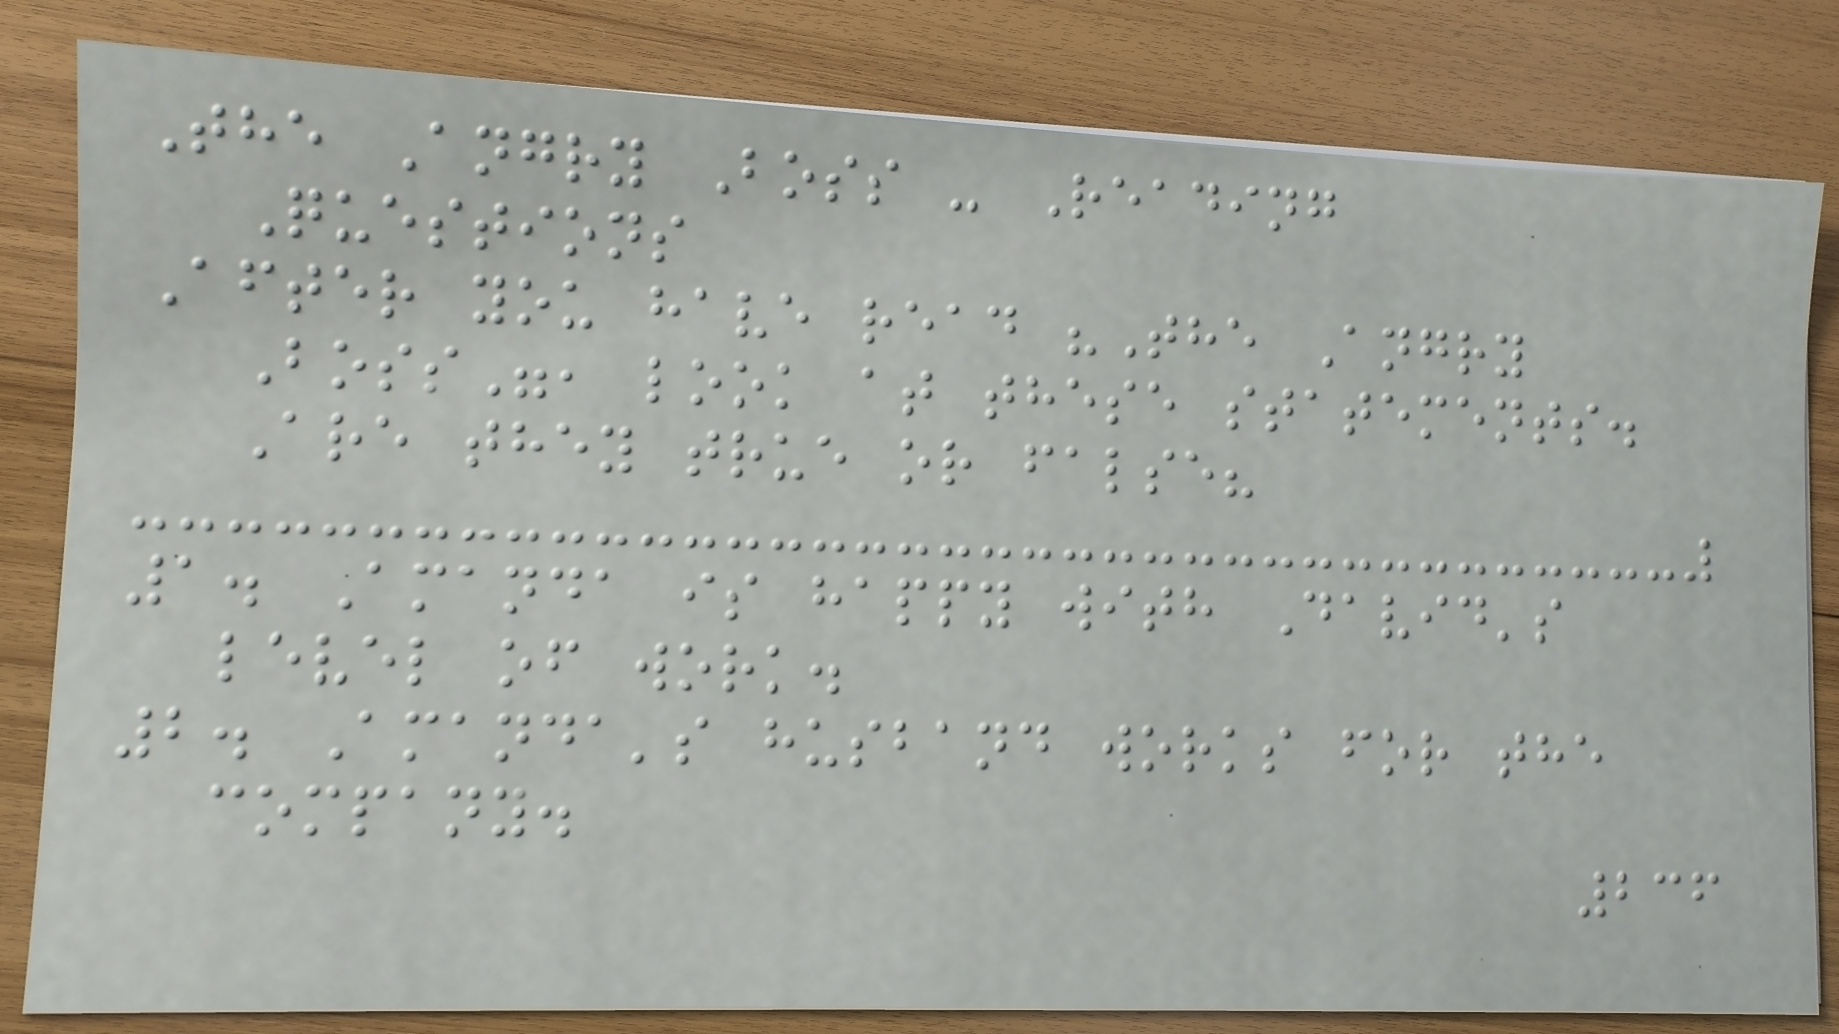The Angry Boss - Reading
Questions
After you have read "The Angry
Boss", look at these statements.
Are they true or false?
1. Amanda is happy with David's
level of work.
2. Amanda's husband works for the
company.
236
